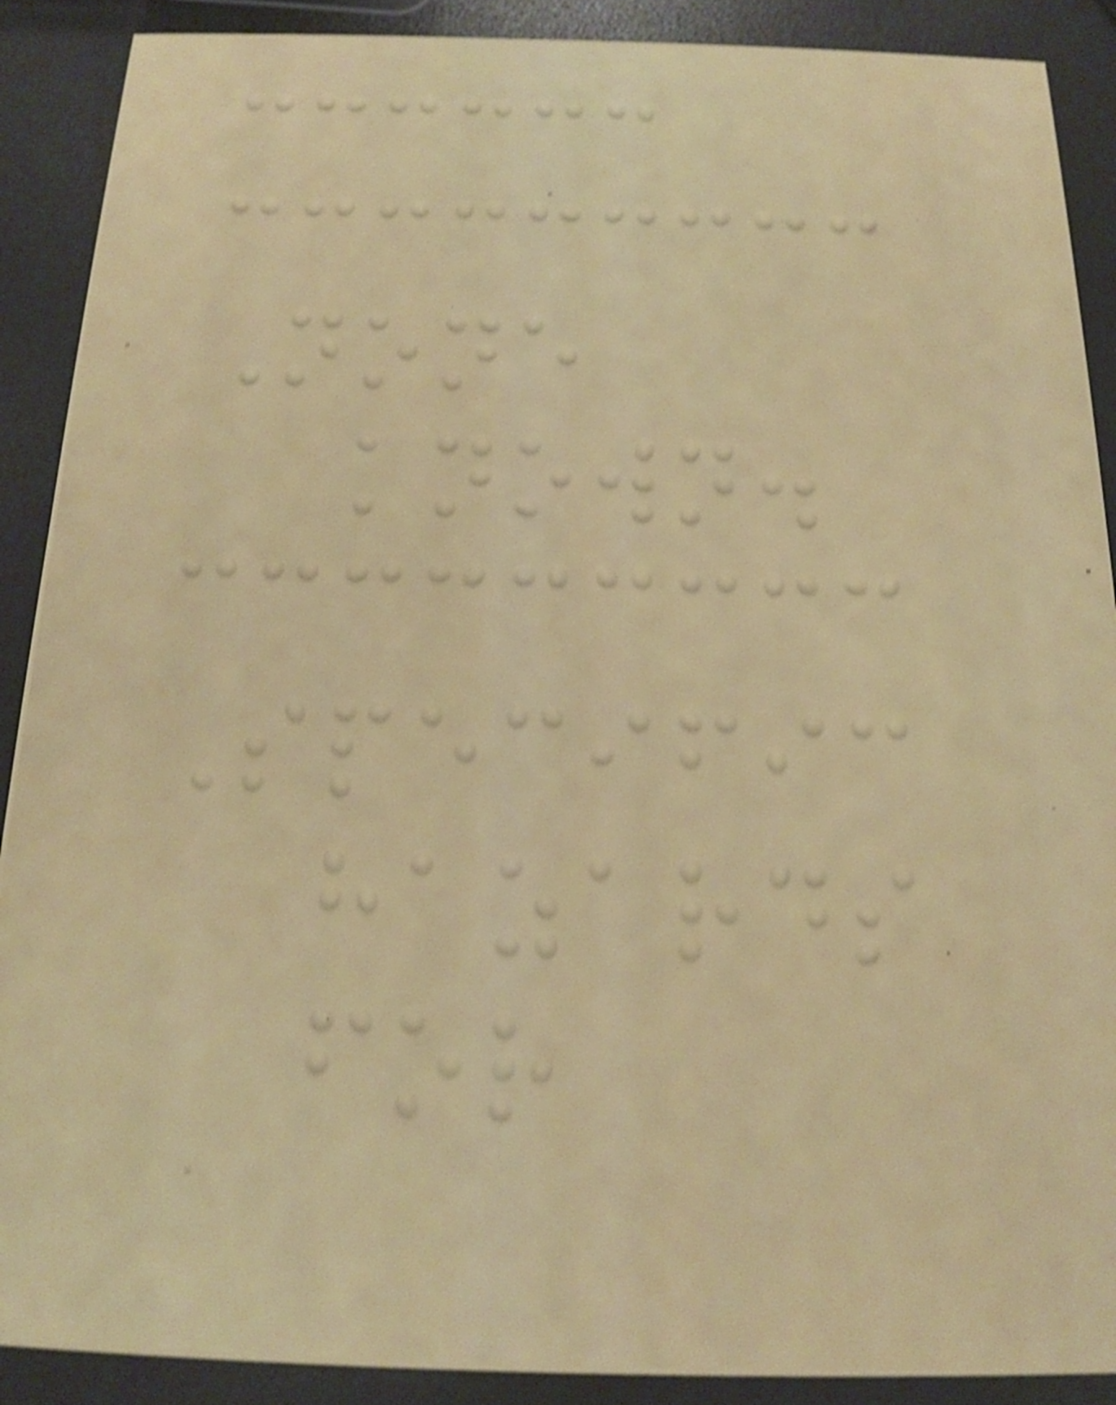None
known.
Specific
hazards
for
